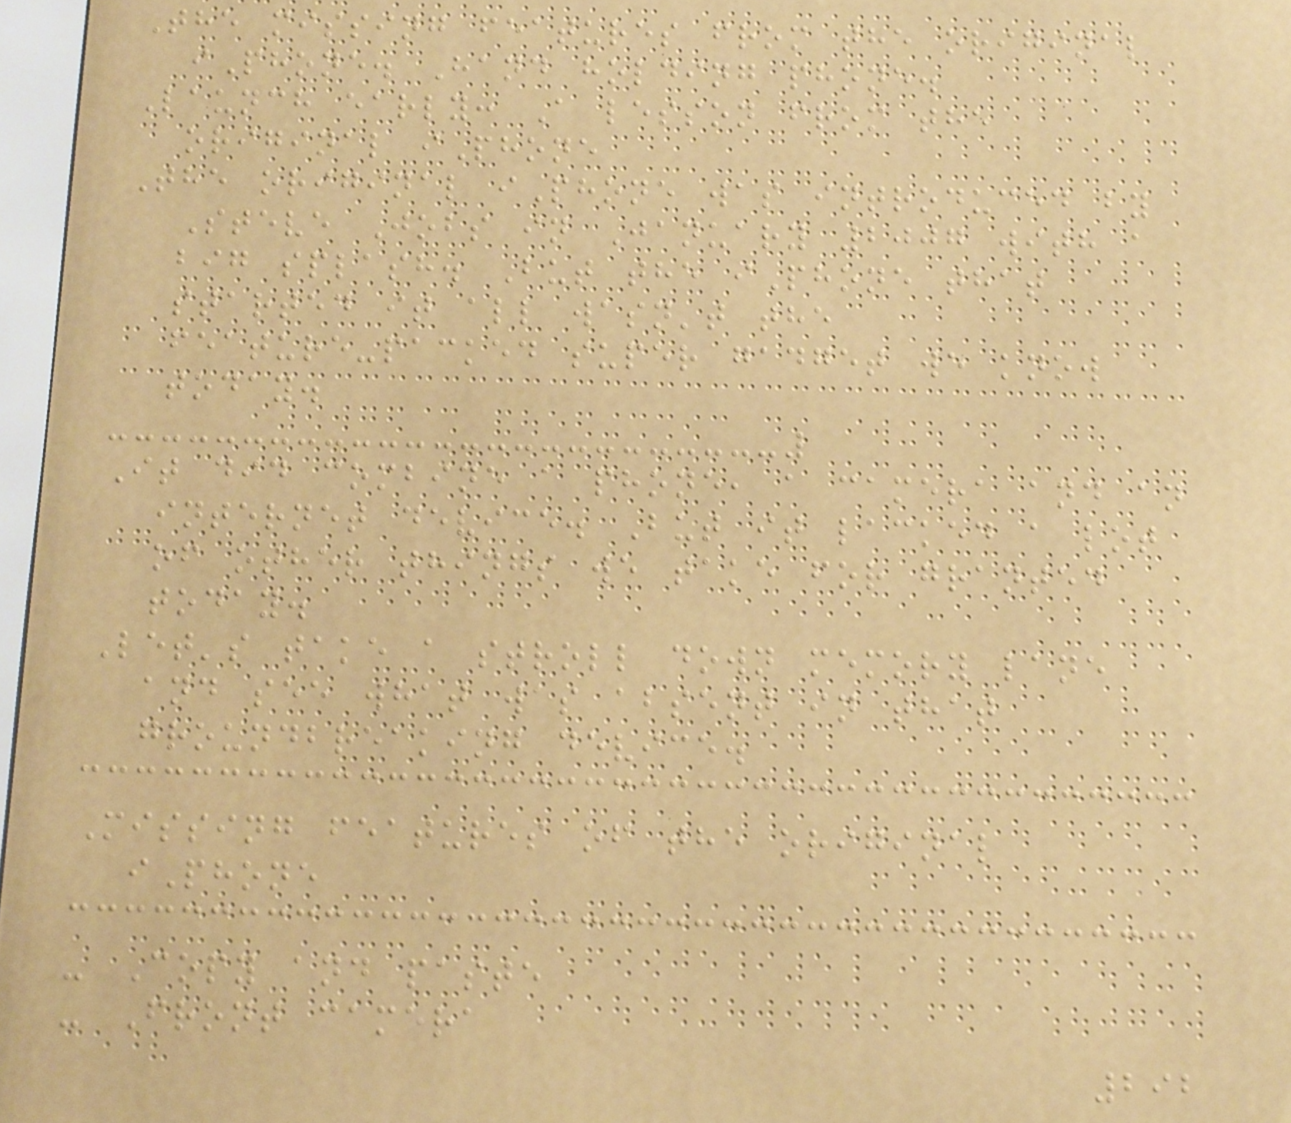The missing features from the original
iPhone. Hand holding phone.
Launch early: A lesson from the
original iPhone
The original iPhone was introduced by
Steve Jobs in January 2007 with a
big splash. But the iPhone that
started it all wasn't the
feature-packed super gadget we know
today.
It did combine a phone, a camera and an
internet device. But it lacked a lot
of other things we take for granted
today.
Let's take a stroll down memory lane
and see what was absent in that
groundbreaking device.
Missing features of the original
iPhone
- Copy and paste
- Front camera
292
